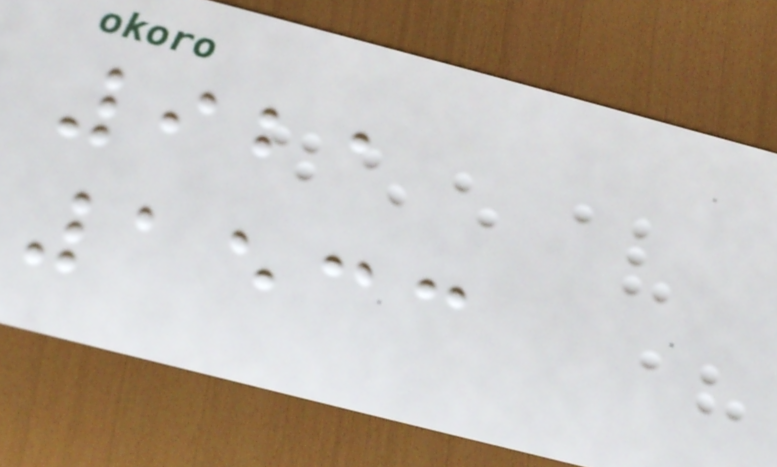921
1533
